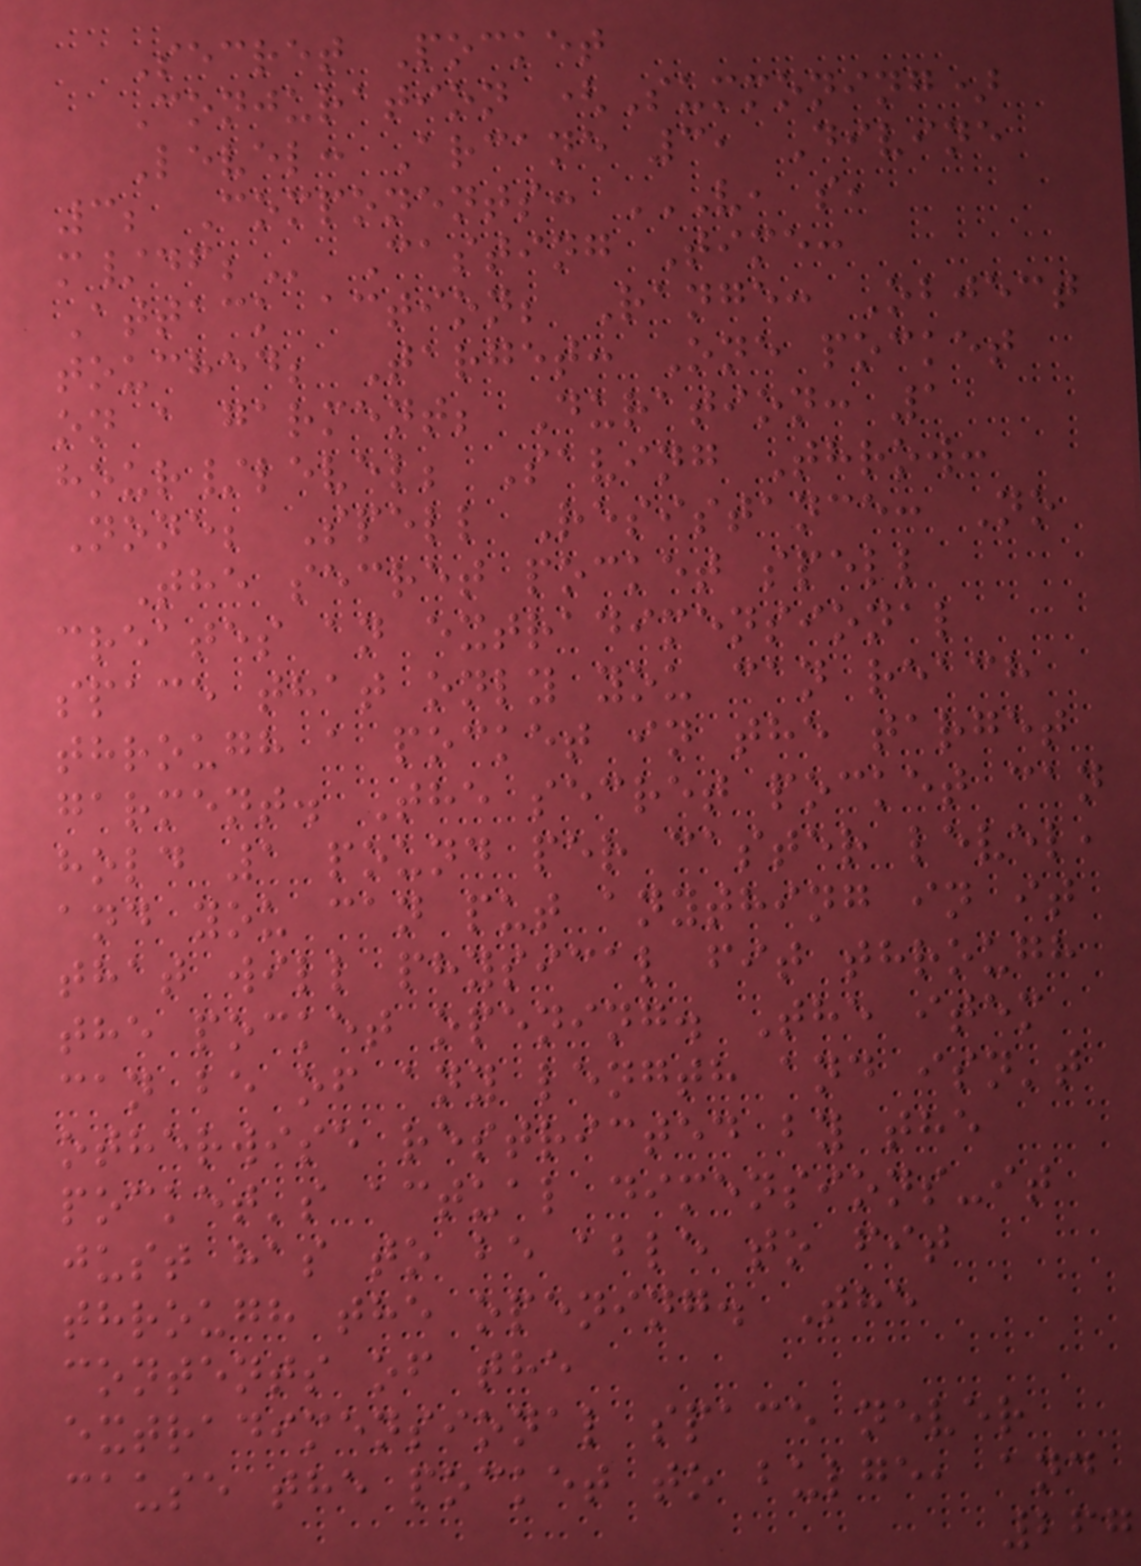Secret Pocket
Conjuration (Summoning)
Level: Arcane 3, Divine
3; Components: V, S,
M/DF; Casting Time:
Attack action; Range: Object
touched; Target: One pocket
on a garment; Duration: 1
hour/level; Saving Throw:
None; Spell Resistance: No
The secret pocket spell
creates an extradimensional
space that only you can reach
through a pocket in the target
garment. The secret pocket can
hold 1 pound per caster level,
and you can put anything in it
that will physical fit through
the pocket opening. The item
can be of any length and isn't
otherwise restricted by the
pocket's actual dimensions-it
just has to be able to fit
through the opening. The
contents of the
extradimensional space never
cause the pocket to bulge, and
267
